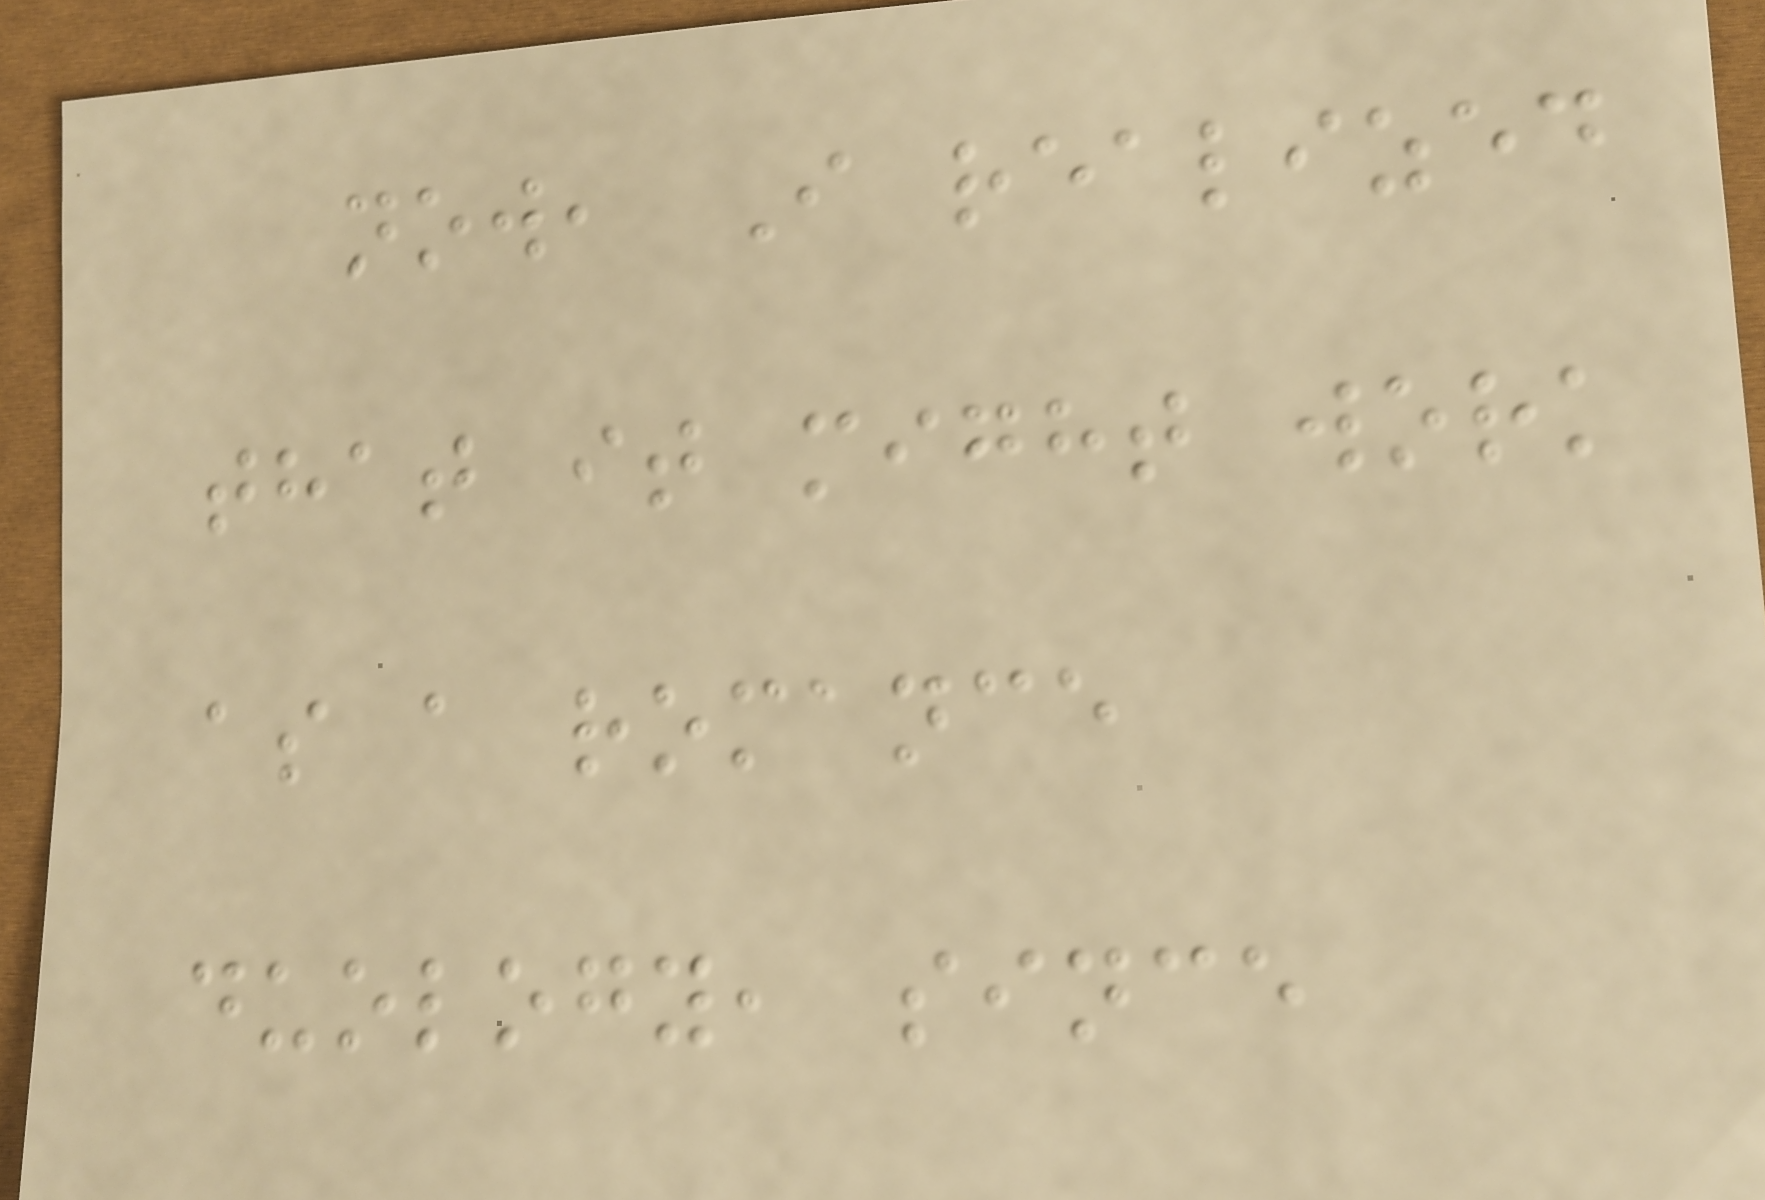now, I realized
that it might work
as a romance
duology, since
